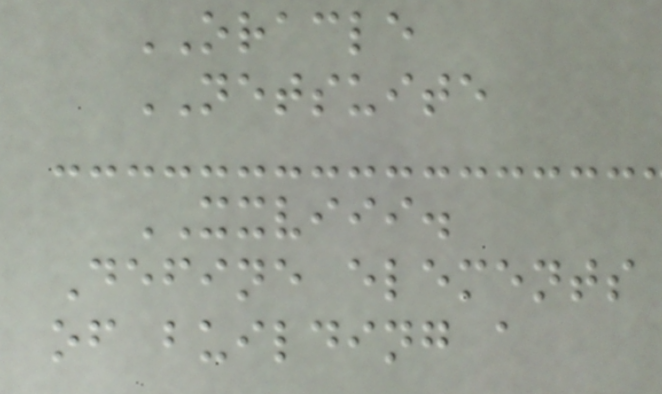ORACLE
NETSUITE
XXVIII.
Define elements
of building a
